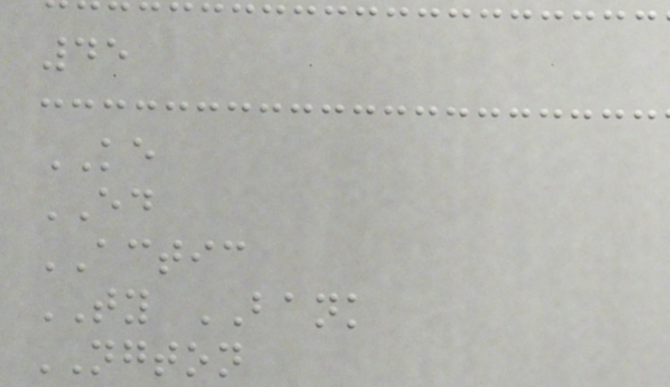45
KE
ED
ACTIC
TY BANK
NGTON
